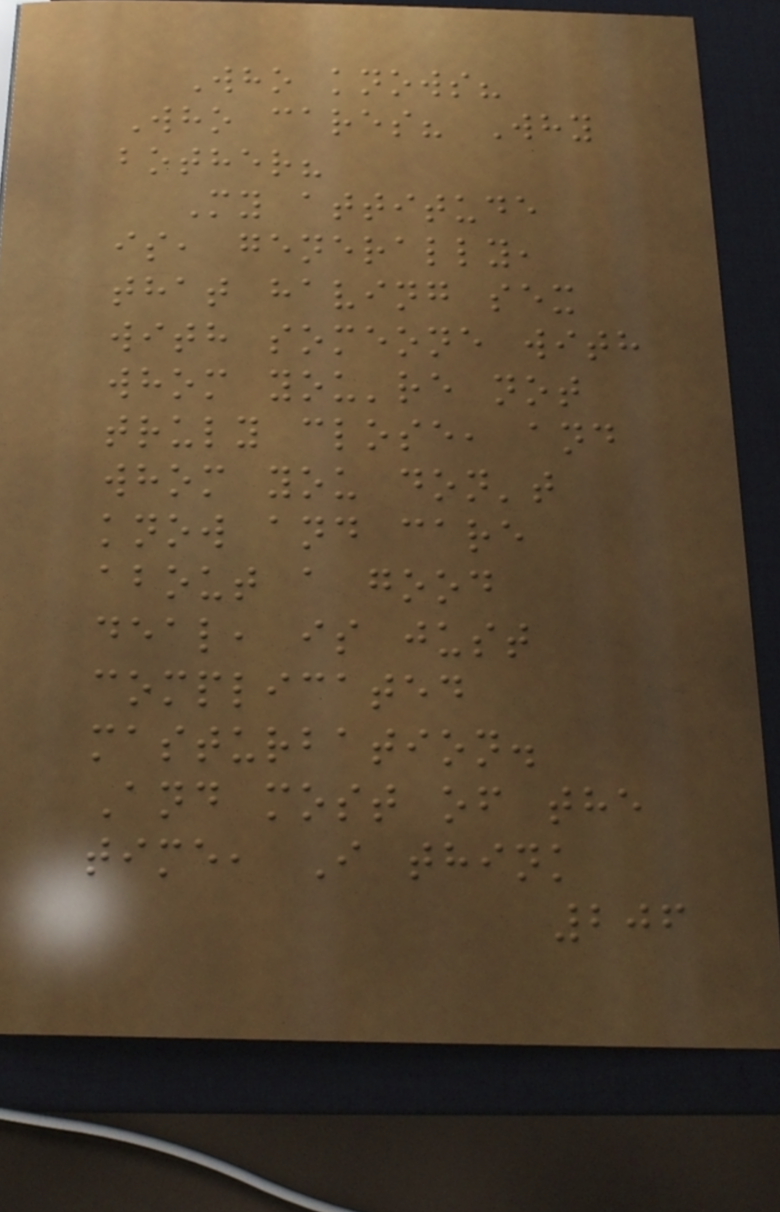Who knows?
Who cares? Why
bother?
My attitude
is, generally,
that having sex
with someone with
whom you're not
truly close, and
whom you don't
know and care
about a good
deal, is just
complicated
masturbation.
And most of the
time, I think
206
